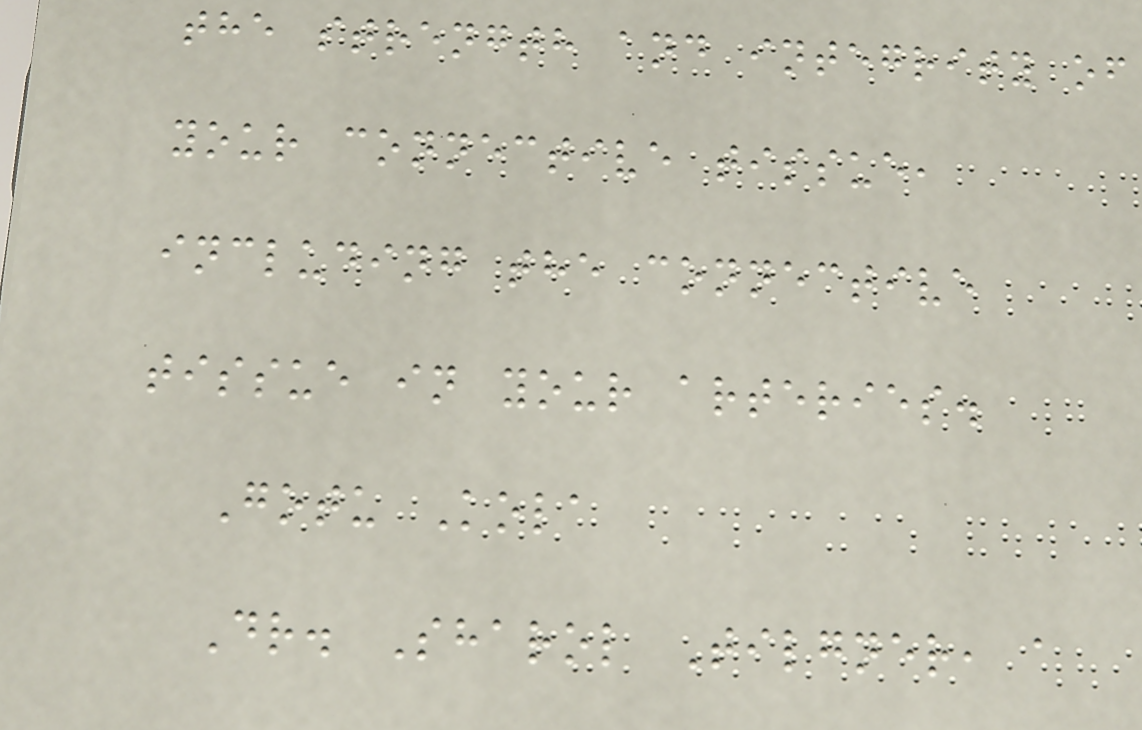the strength and integrity of
your connective tissue,
including the connective
tissue in your arteries.
Gotu Kola
Dr. Sharol Tilgner, a
